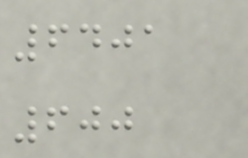6401
600
